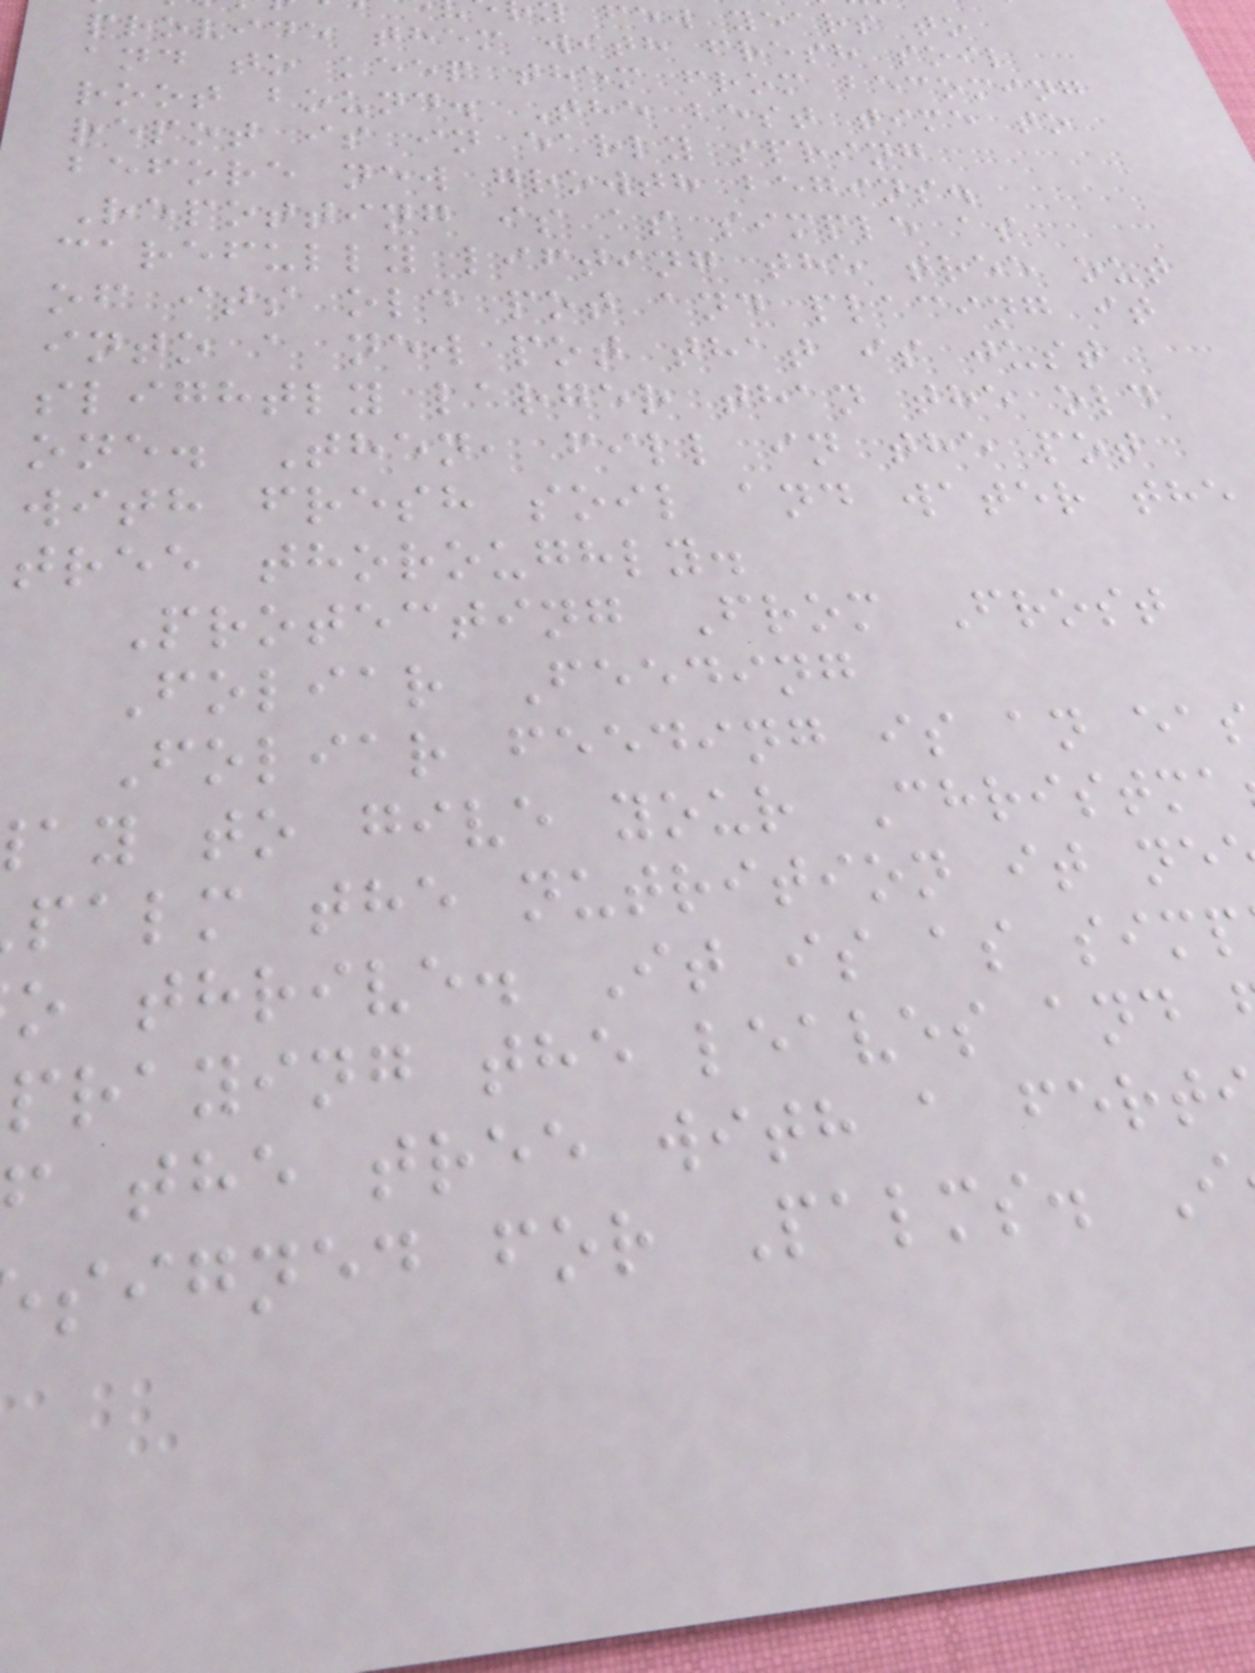few years to
provide them with fresh soil
and to keep them from becoming
root bound. The best time to
repot is in early spring
before new growth begins.
Repotting is as simple as
carefully lifting the tree out
of its old pot and placing it
into a new pot that is just
slightly larger than the old
one. Then, fill in the pot
with fresh soil and water the
tree thoroughly.
Protecting From Frost
Foliar Feeding
Foliar feeding is an ea
ay to give your Christma
palm the nutrition it ne
o thrive. It is as simp
praying the leaves and
the tree with a fert
signed for Palms. I
